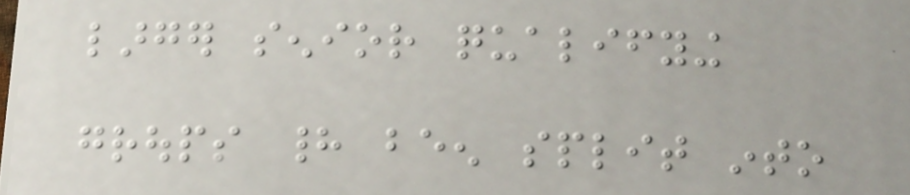larger senior qualifying
groups had been split into
